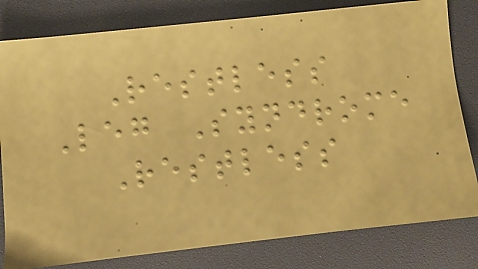Restless
Leg Syndrome
Restless
